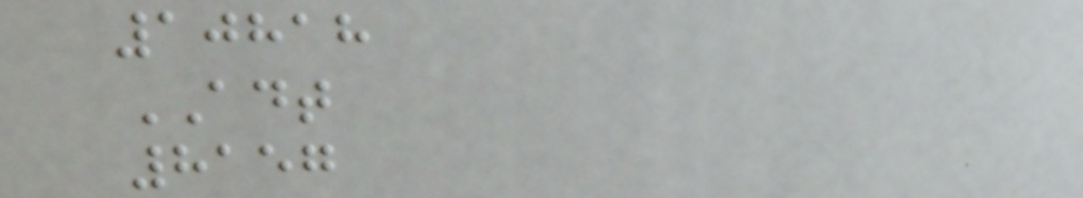10818
ADT
8157
